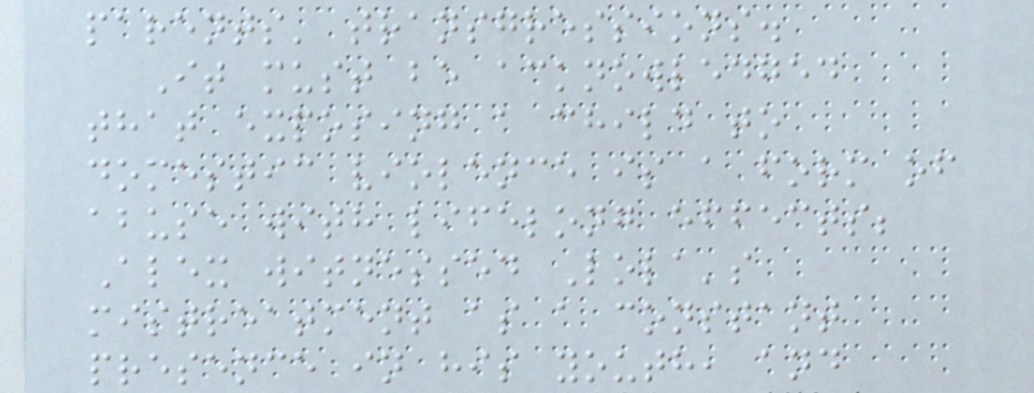parents' transgressions.
It must be acknowledged
that exposing a child to
domestic violence is a form of
abuse with lifelong effects;
Alex witnessed Lola's
mistreatment as a constant
presence in his youth, and
